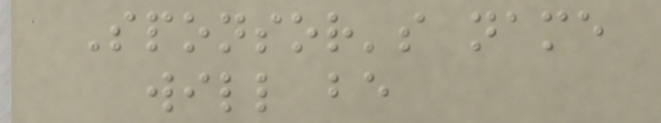Sponsor's name
will be
